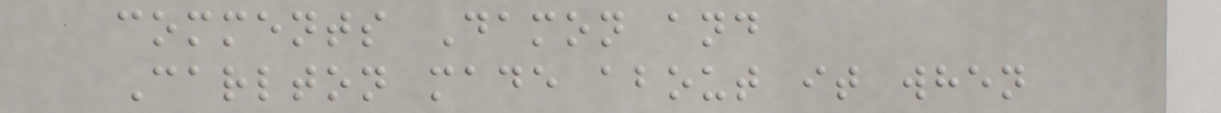comments Damon and
Carlton made about it when
